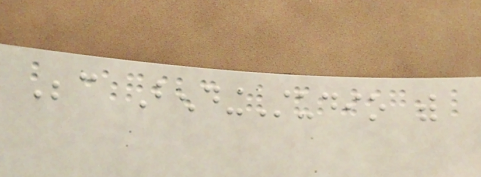Because BendingStudio with
